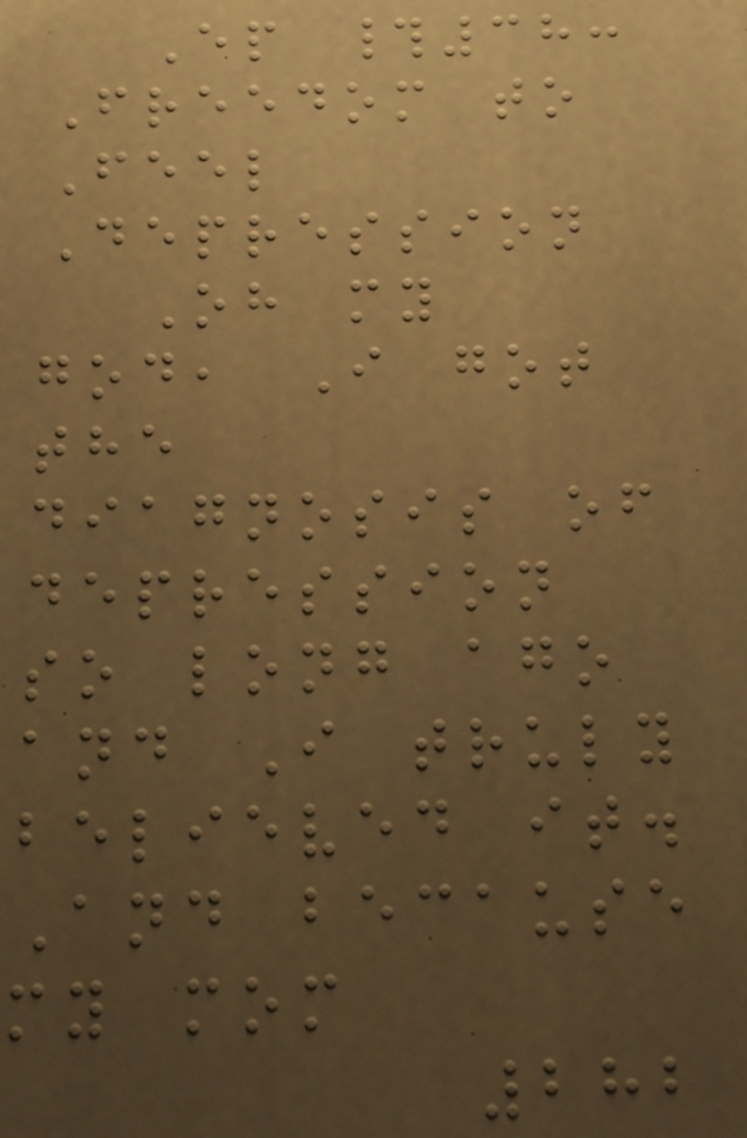Ep #38:
Freedom to
Feel
Depression
Oh my
god, I got
the
diagnosis of
depression
so long ago
and I truly
believed it.
And because
my mom
282
